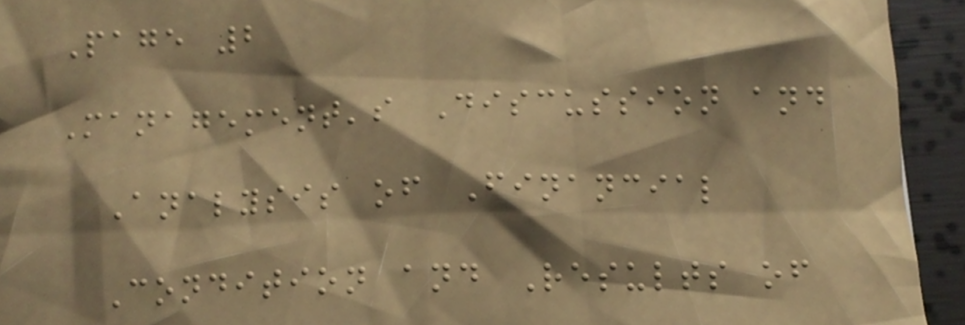Page 2
Management's Discussion and
Analysis of Financial
Condition and Results of
